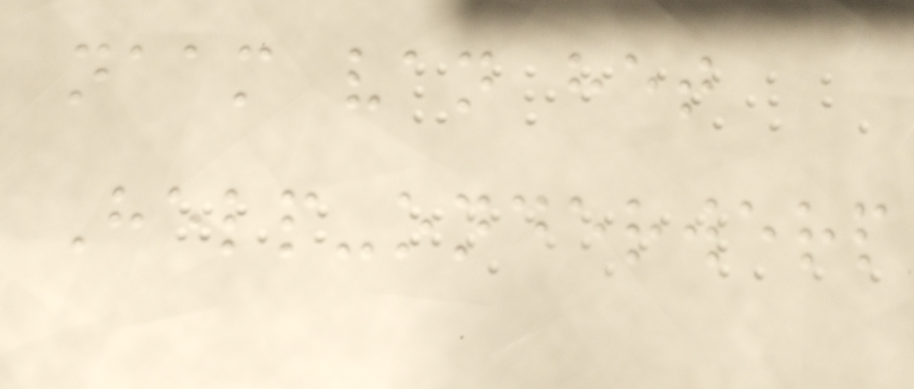naam van het
Help-onderwerp
